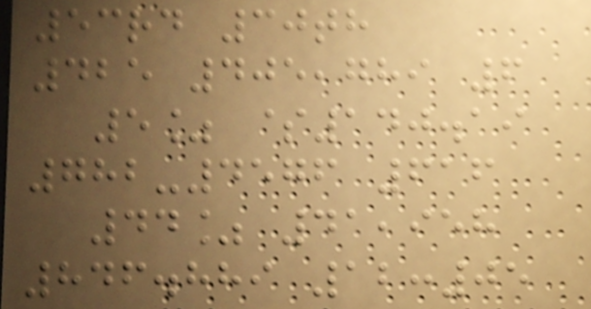53rd 30th
425 405,789 6
5% $140.19
782-4576 616
44% 41,958
846.889 12:05
